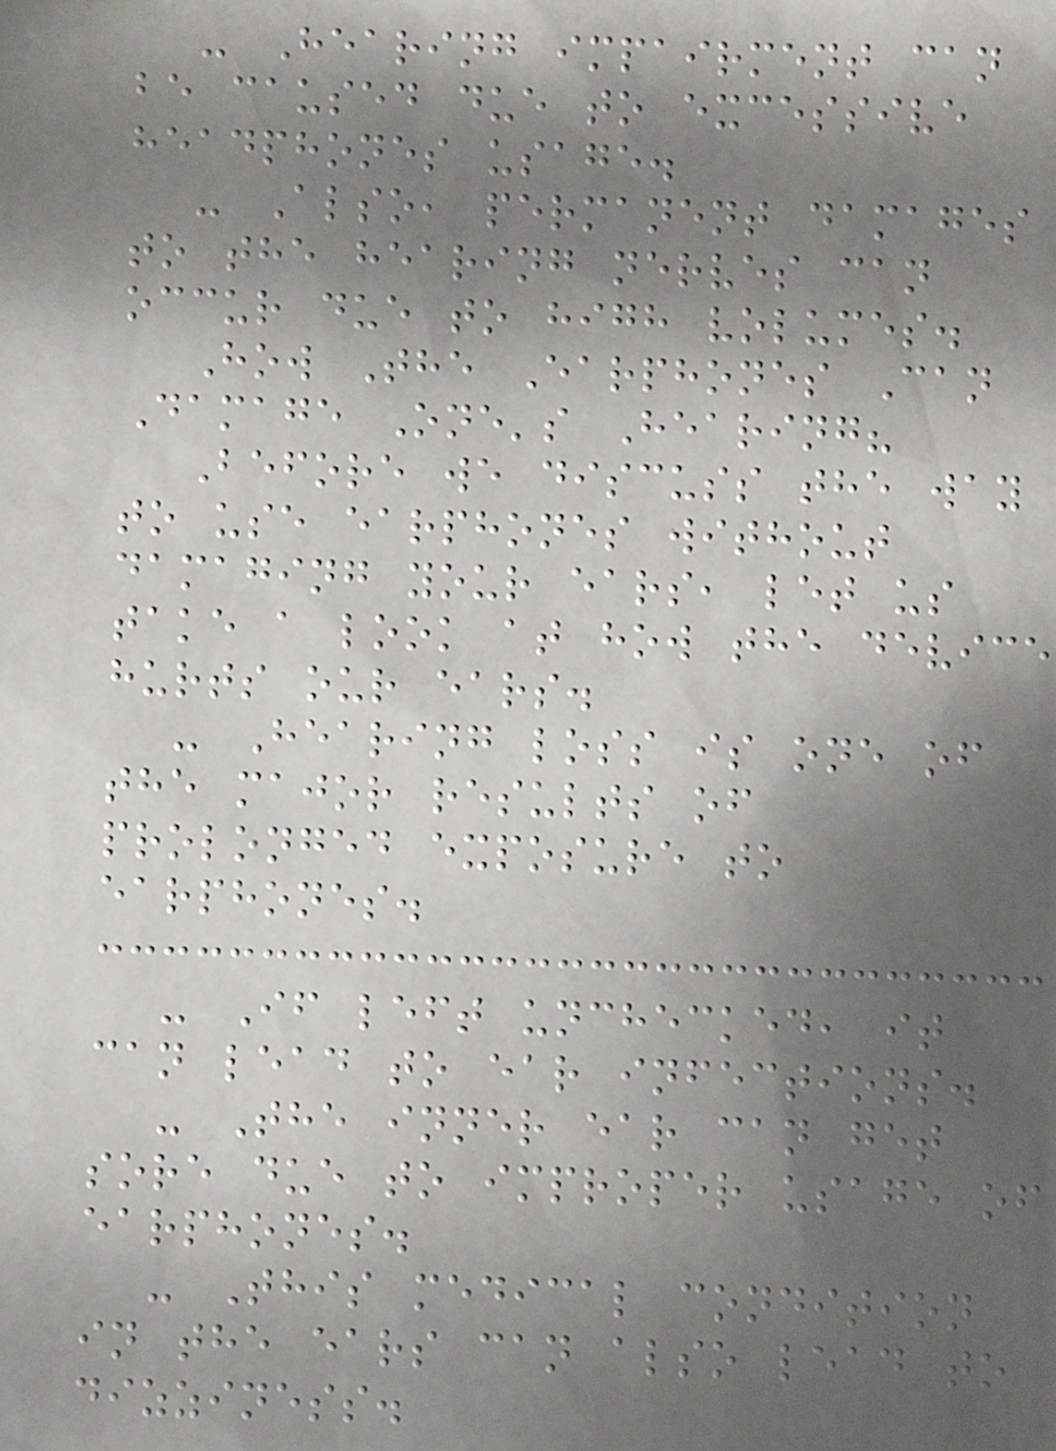- Hearing impairment can
be caused due to excessive
headphones usage.
- Also, permanent damages
to the hearing nerves can
occur due to high volumes.
How The Earphones Can
Damage One's Hearing?
Before we discuss the way
to use earphones without
damaging your ears, let us
take a look at how the device
hurts our ears.
- Hearing loss is one of
the major results of
prolonged exposure to
earphones.
- If left unchecked, it
can lead to ear infections.
- The inner ear can get
sore due to improper usage of
earphones.
- This medical condition
in the ears can also lead to
dizziness.
